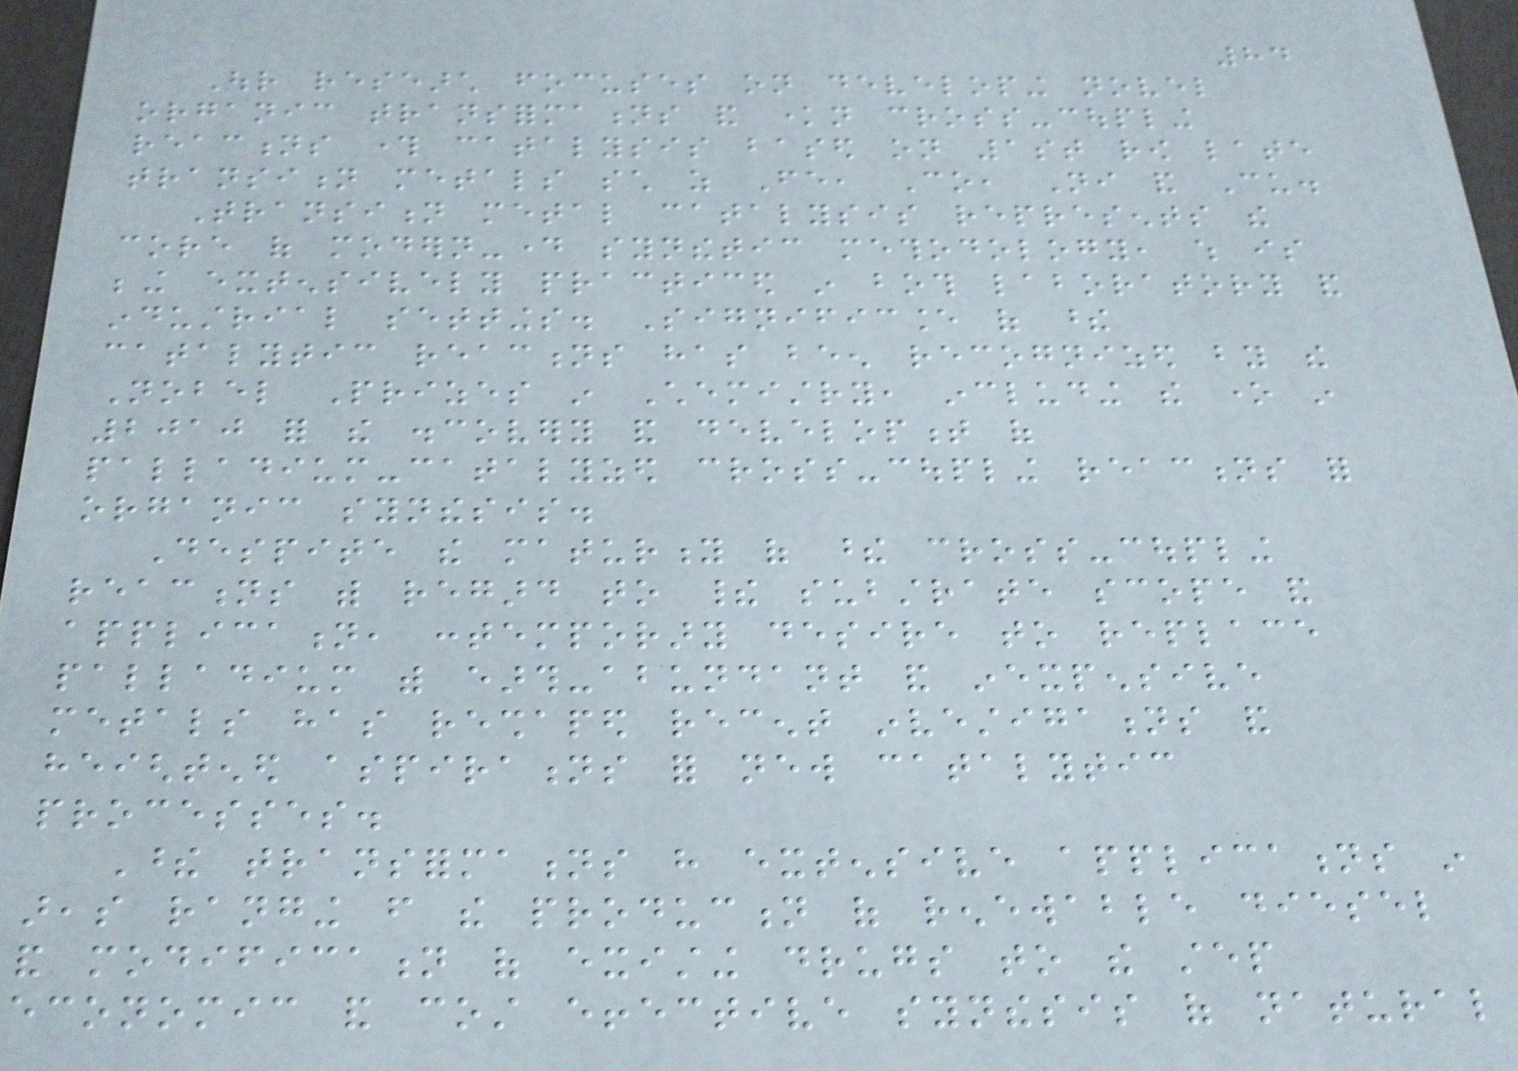84
Our research focuses on developing novel
organic transformations and known cross-coupling
reactions through catalysis based on 1st row late
transition metals such as Fe, Co, Ni and Cu.
Transition metal catalysis represents the
core of modern-day synthetic methodology, which is
being extensively practiced in both laboratory and
industrial settings. Significance of these
catalytic reactions has been recognized by the
Nobel Prizes in Chemistry, including the one in
2010 for the discovery and development of
palladium-catalyzed cross-coupling reactions for
organic synthesis.
Despite the maturity of these cross-coupling
reactions with regard to their substrate scope and
application, contemporary desire to replace
palladium with earth-abundant and inexpensive
metals has reshaped recent investigations and
heightened aspirations for new catalytic
processes.
These transformations have extensive applications in
areas ranging from the production of renewable diesel
and modification of existing drugs to the step
economic and cost effective synthesis of natural
